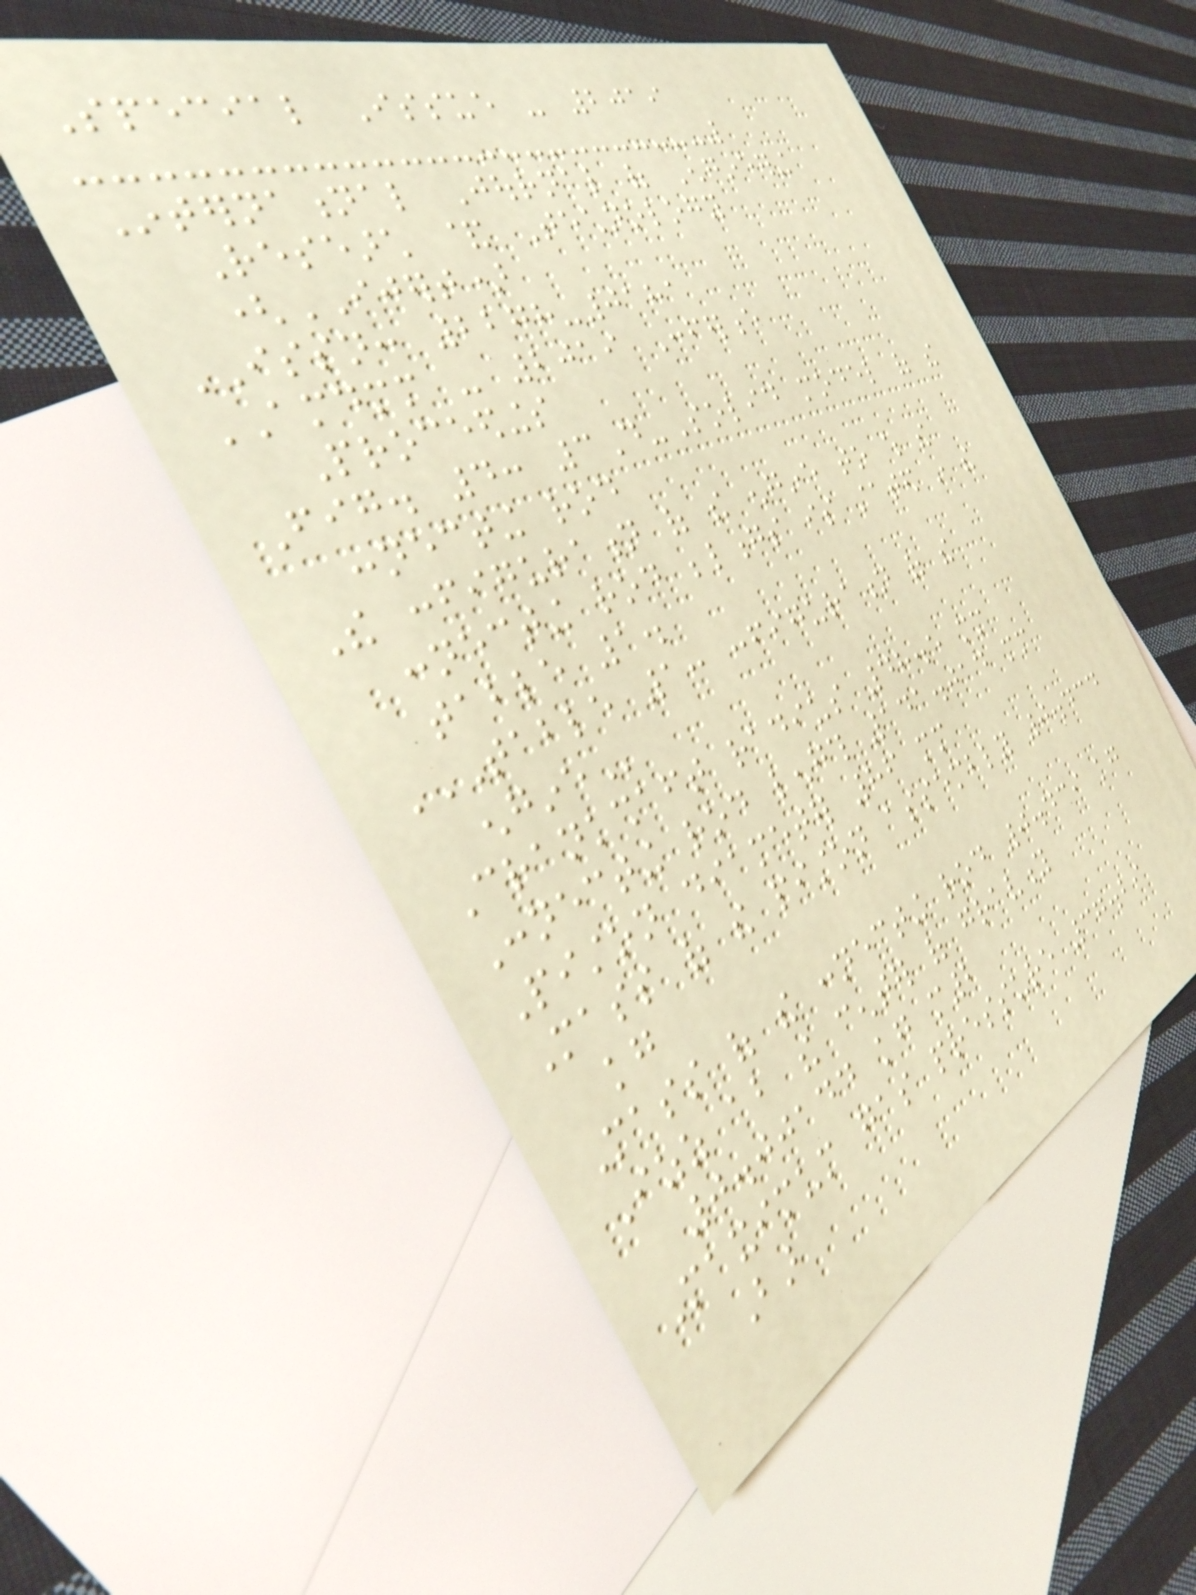Special Issue - 2019
International Journal of Engineering
Research & Technology
(IJERT)
ISSN: 2278-0181
AMDMM - 2019 Conference
Proceedings
Fig. 4: 3D-Solid model of the
connecting rod
The configuration of the engine to which the
connecting rod belongs is stated in the
table 1.
TABLE 1: CONFIGURATION OF THE
ENGINE
Crankshaft radius 48.5 mm
Connecting rod length 141.014 mm
Piston diameter 86 mm
Mass of the piston assembly 0.434
kg
Mass of the connecting rod 0.439 kg
Izz about the center of gravity
0.00144 kg m2
Maximum gas pressure 37.29
Bar
